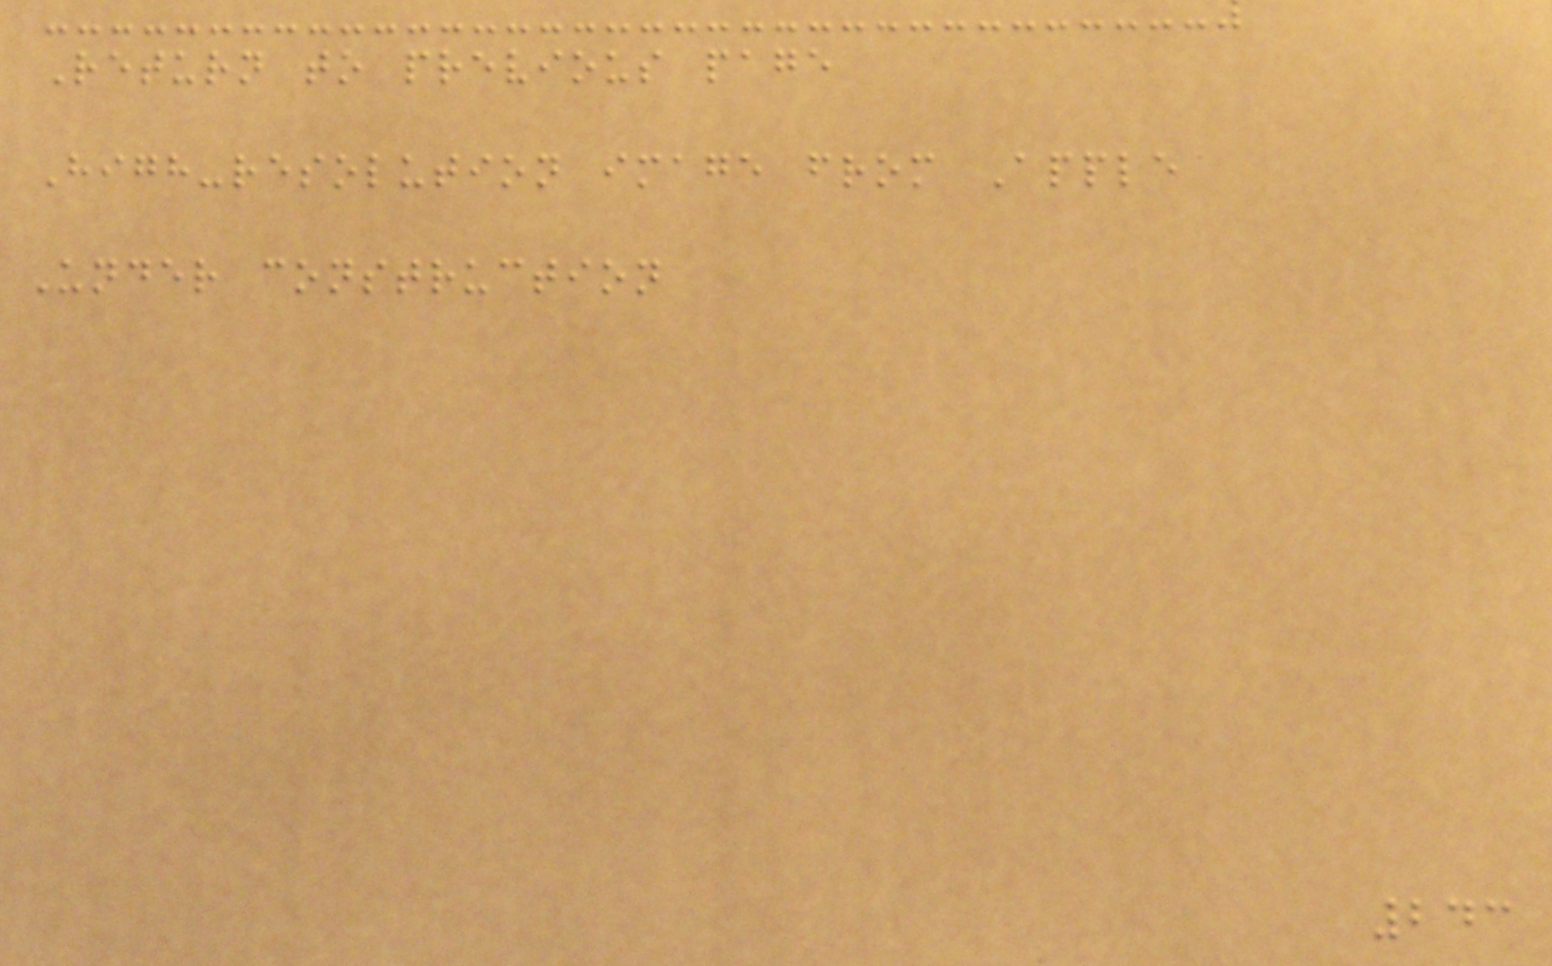Return to previous page
High-resolution image from Apple
Under construction
243
